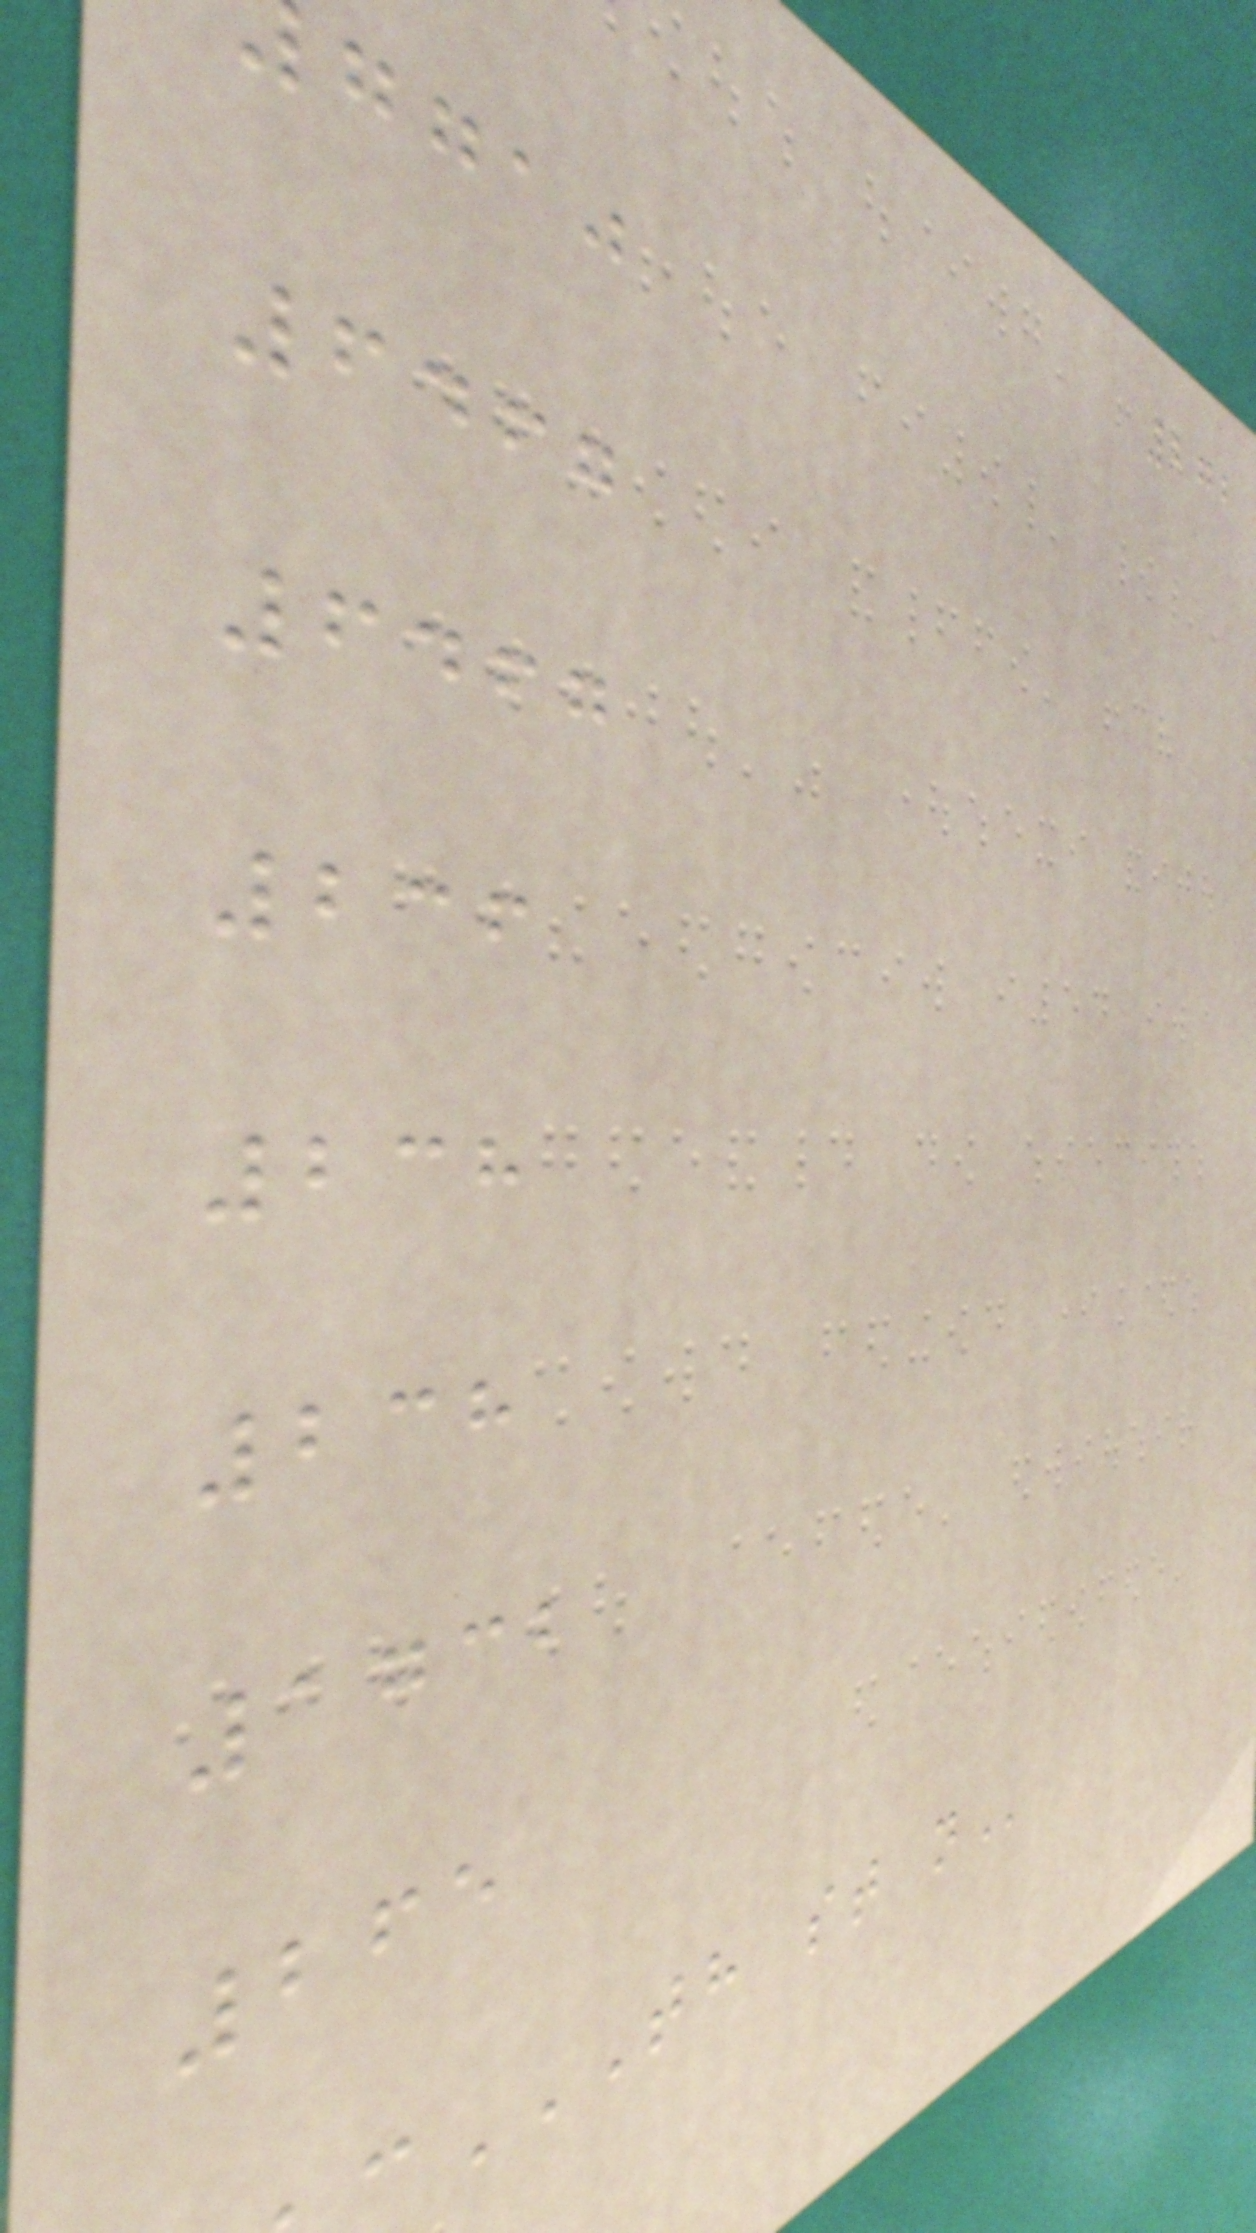272
ggaj
6467
6467
236
238
238
1732
265
